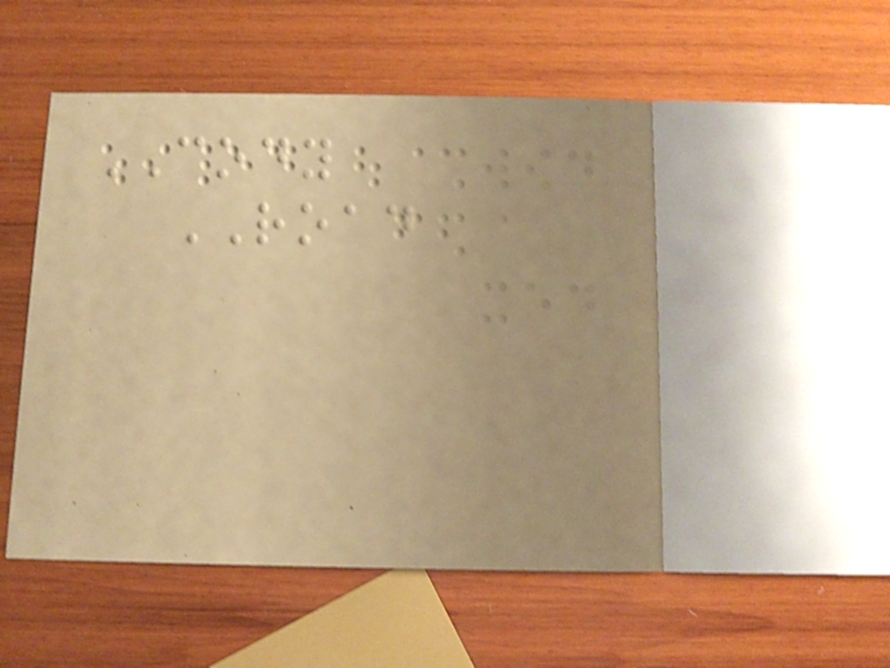CODY
ROAD
